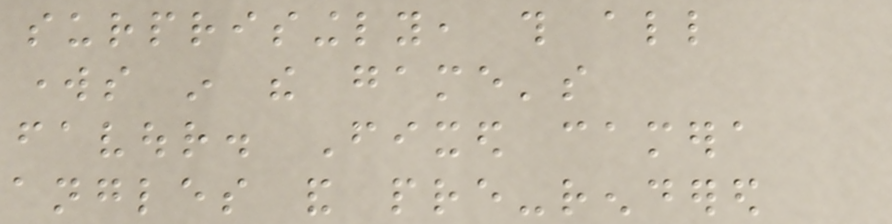surprisingly, this all
works in the game's
favour. Fixed camera
angles and pre-rendered
